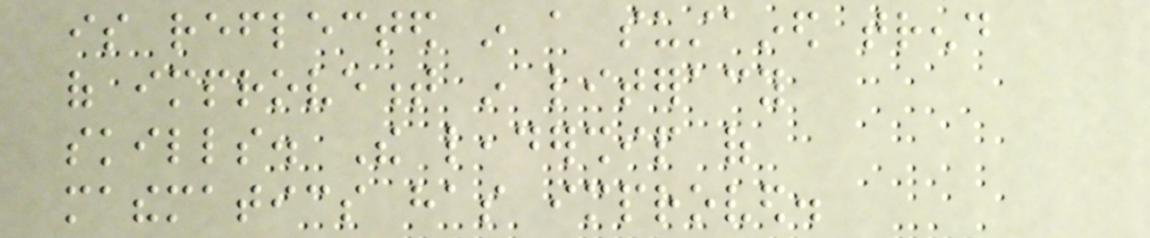is reflected in a sustained trend
of improvement in literacy
skills. The leadership of
mathematics has improved.
